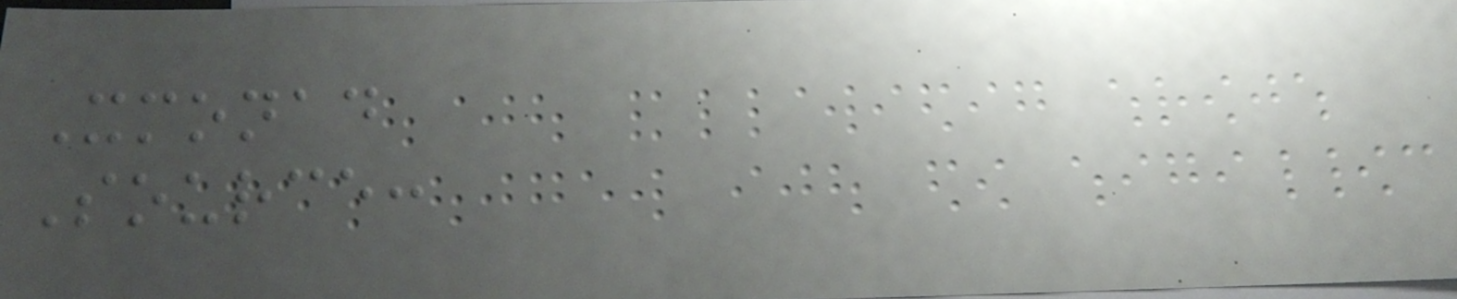Xmonad
Source:
